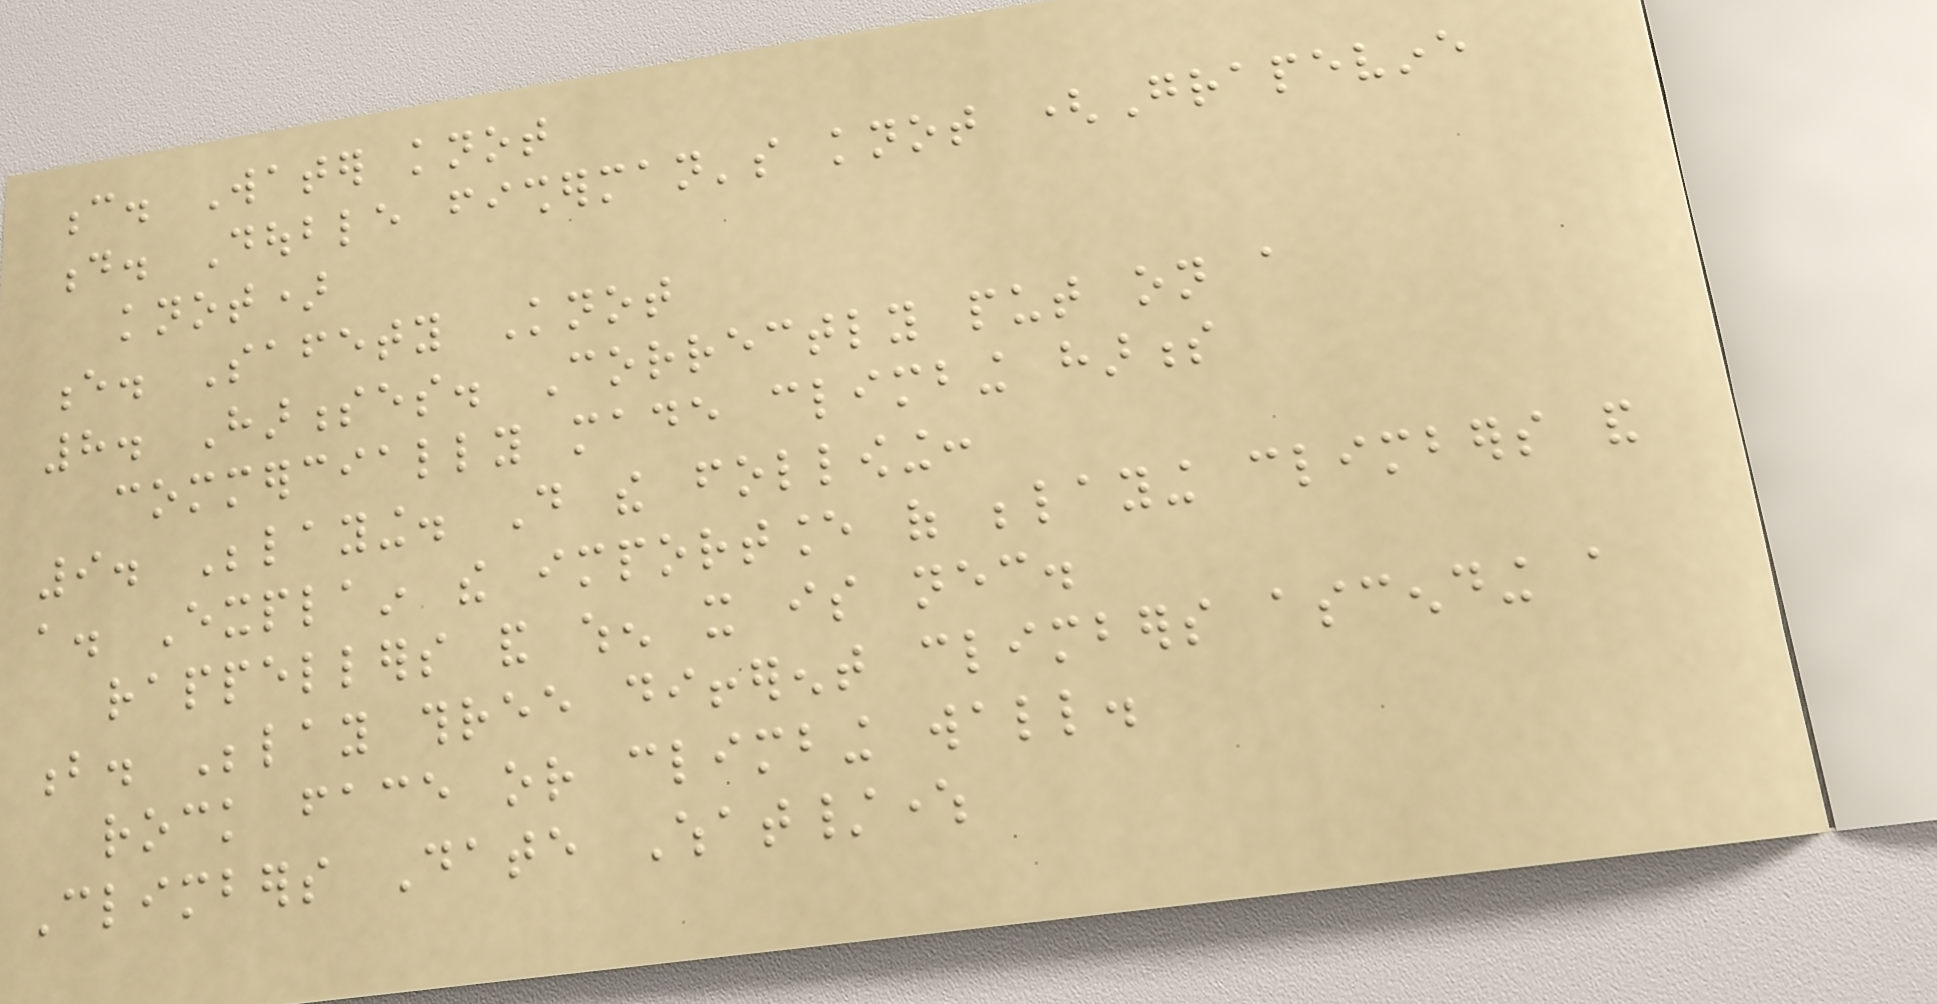c. Water knot
d. Double fisherman's knot (Grapevine
knot)
e. Safety Knot
8. Harnesses. Correctly put on a
commercially made climbing harness
9. Belaying. Do the following:
a. Explain the importance of belaying climbers and
rappellers and when it is necessary.
b. Belay three different climbers ascending a
rock face or climbing wall.
Climbers Date What/where
